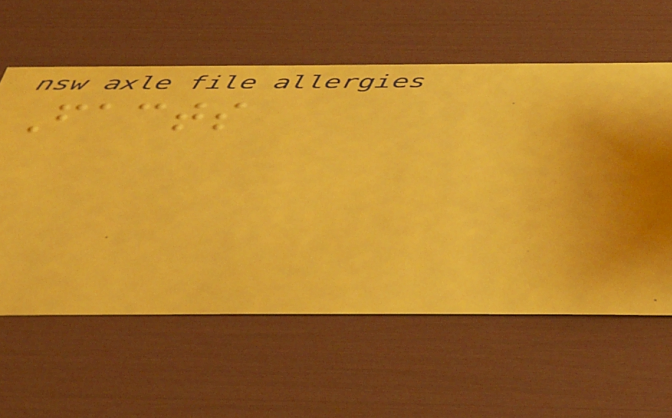Facts
